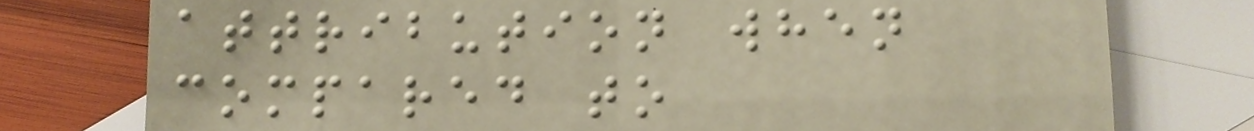attribution when
compared to
